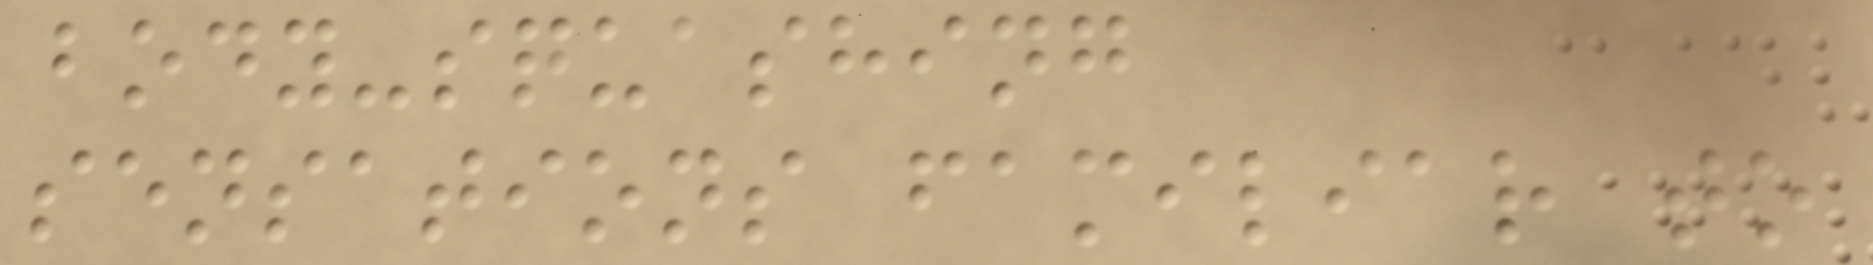body-squashing
sensations familiar to
